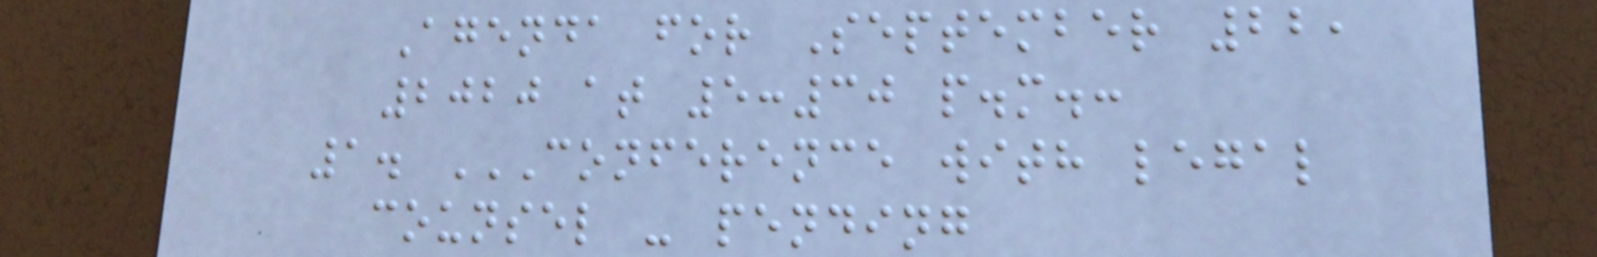Agenda for September 22,
2020 at 5:30 p.m.:
1. CONFERENCE WITH LEGAL
COUNSEL - PENDING
